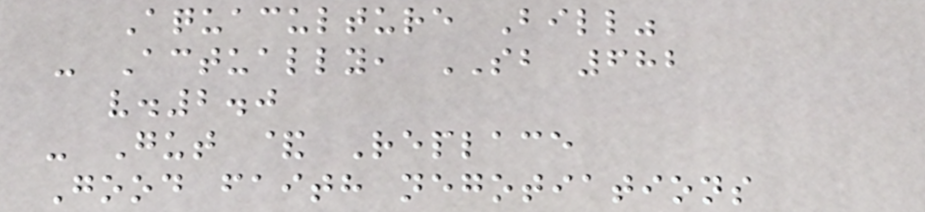Aquaculture Bill"
- Actually, SB 682
v.2.0
- Gut & Replace
Good faith negotiations
